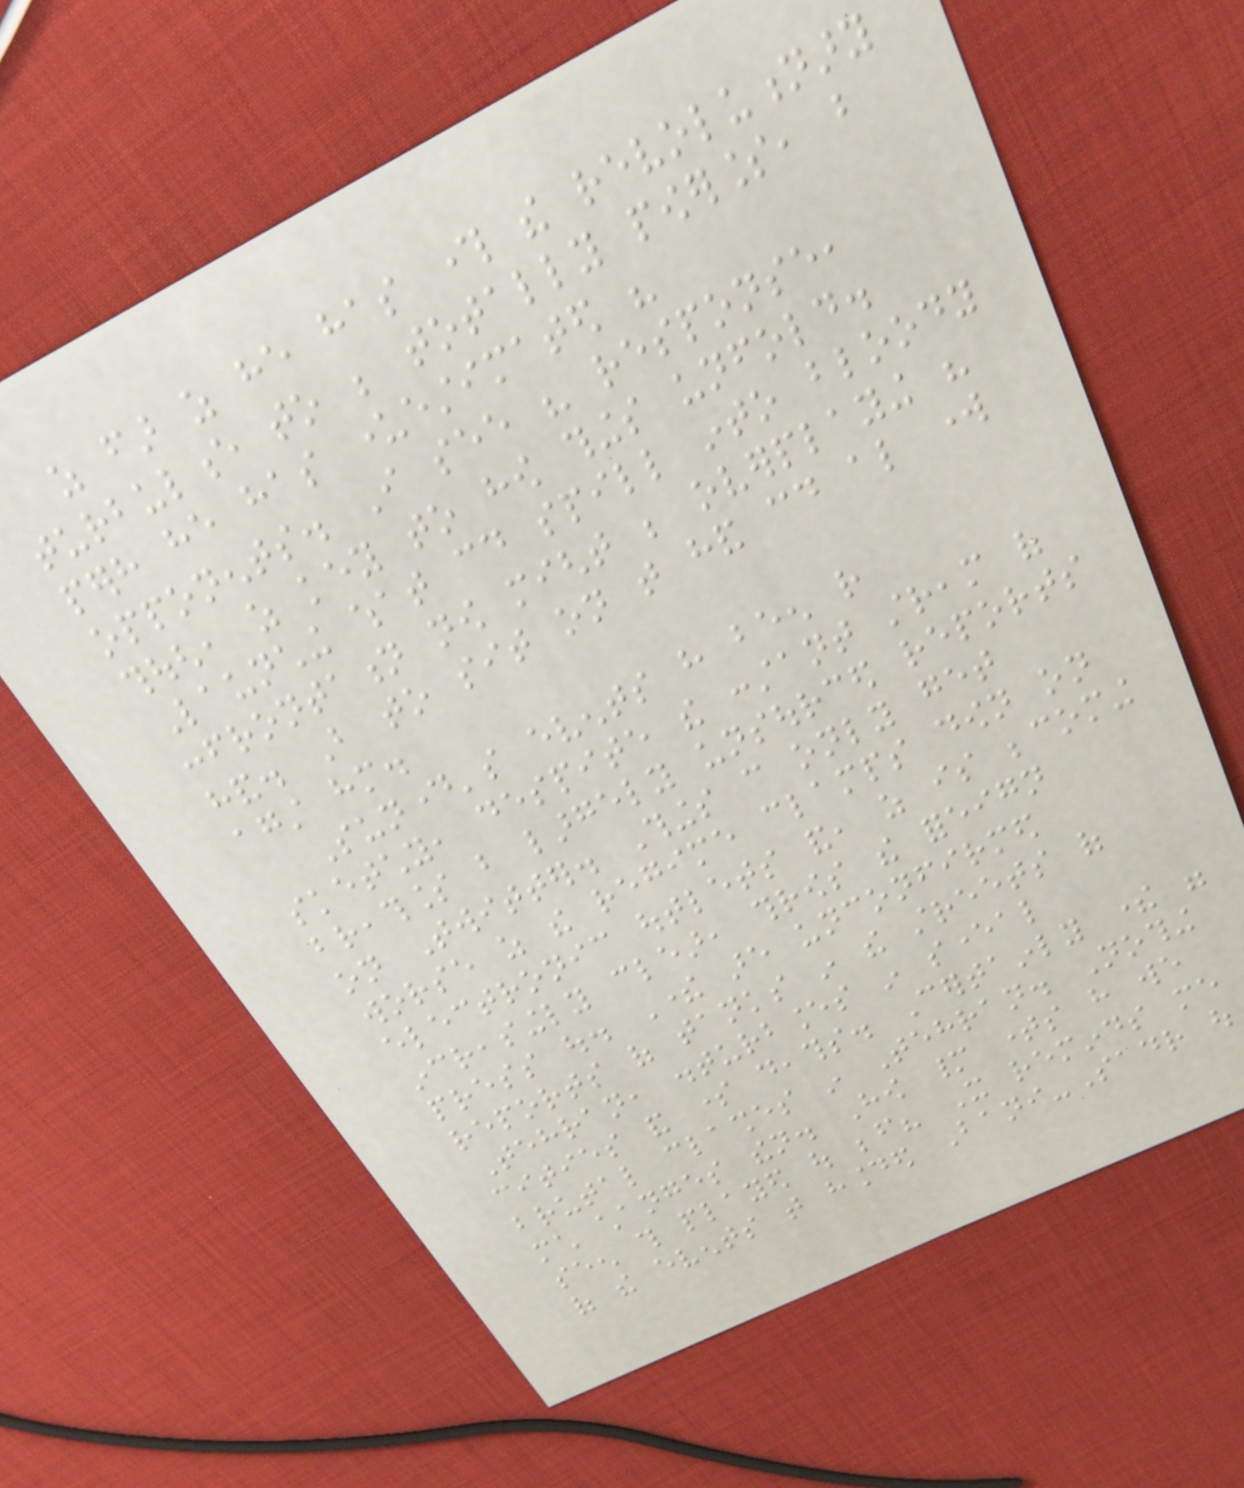as far as he has through the revolutionary
turbulence to be totally powerless, but
perhaps he has underestimated his
opponents. I see his response,
though, as key to how things unfold.
Launching what could spill into bloody
confrontation now might be overplaying his
hand. But to sit on that hand could also work
against him.
Sunday's events have been rather
sketchy, despite the constant stream of
breathless but largely unsourced reports
on Twitter. Things can only get
worse as the regime clamps down on
electronic outlets and, as is becoming
increasingly clear, throws the foreign
press out. There are unconfirmed
reports of tanks in the streets of
Tehran, disturbances in several
cities and some deaths. Certainly there were
brutal clashes in Tehran. Nothing
much changes then. How many times have we
seen this played out before? It reminds me
of the events that hounded Bani-Sadr out
